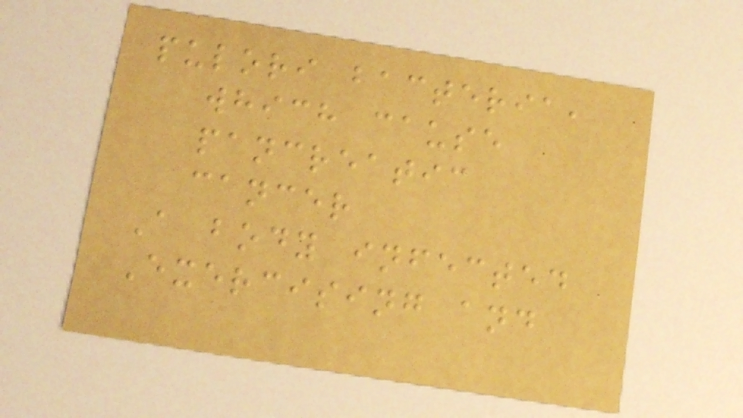pulori bacteria,
which cause
pancreatic
cancer
A body infected
Exercising and
